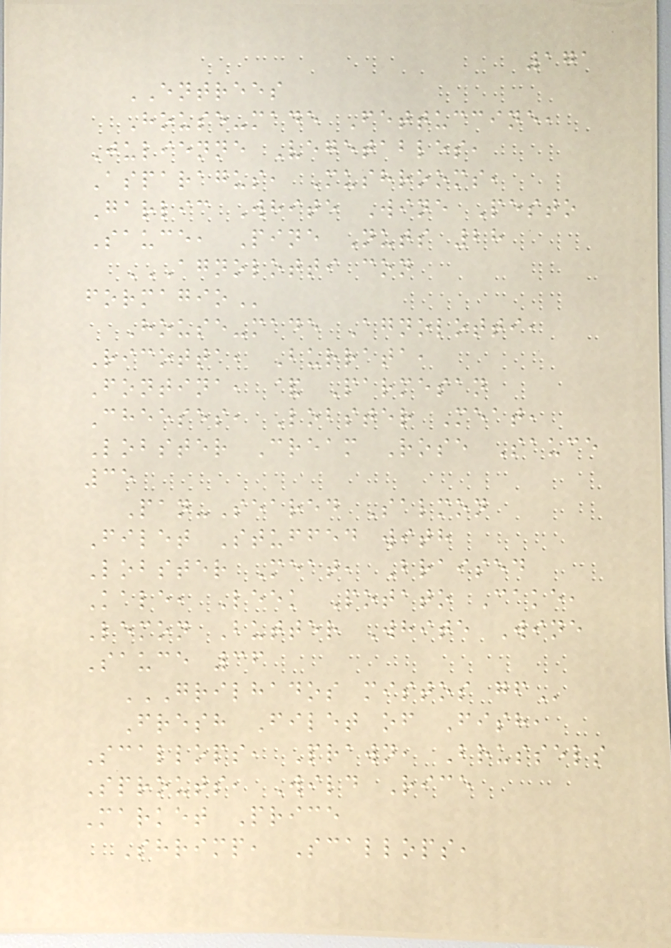171
ENTREES
House-made Fettuccine,
Julienne Vegetables,
Asparagus, Mushrooms,
Garlic White Wine Pesto
Sauce, Pine Nuts 28
AGNOLOTTI CON
FORMAGIO
House-made Agnolotti,
Ricotta, Burrata,
Fontina, & Parmesan
Cheeses, Lobster Meat,
Lobster Cream Rose Sauce
35
Pan-Seared Salmon
Filet Stuffed with
Lobster Meat, Braised
Kale, Leek Potato Cake,
Lemon Butter White Wine
Sauce 36
GRILHADOS MISTOS GF
Fresh Filet of Fish,
Scallops, Prawn, Brussels
Sprouts, Wild Rice
Market Price
Shrimp, Scallops,
